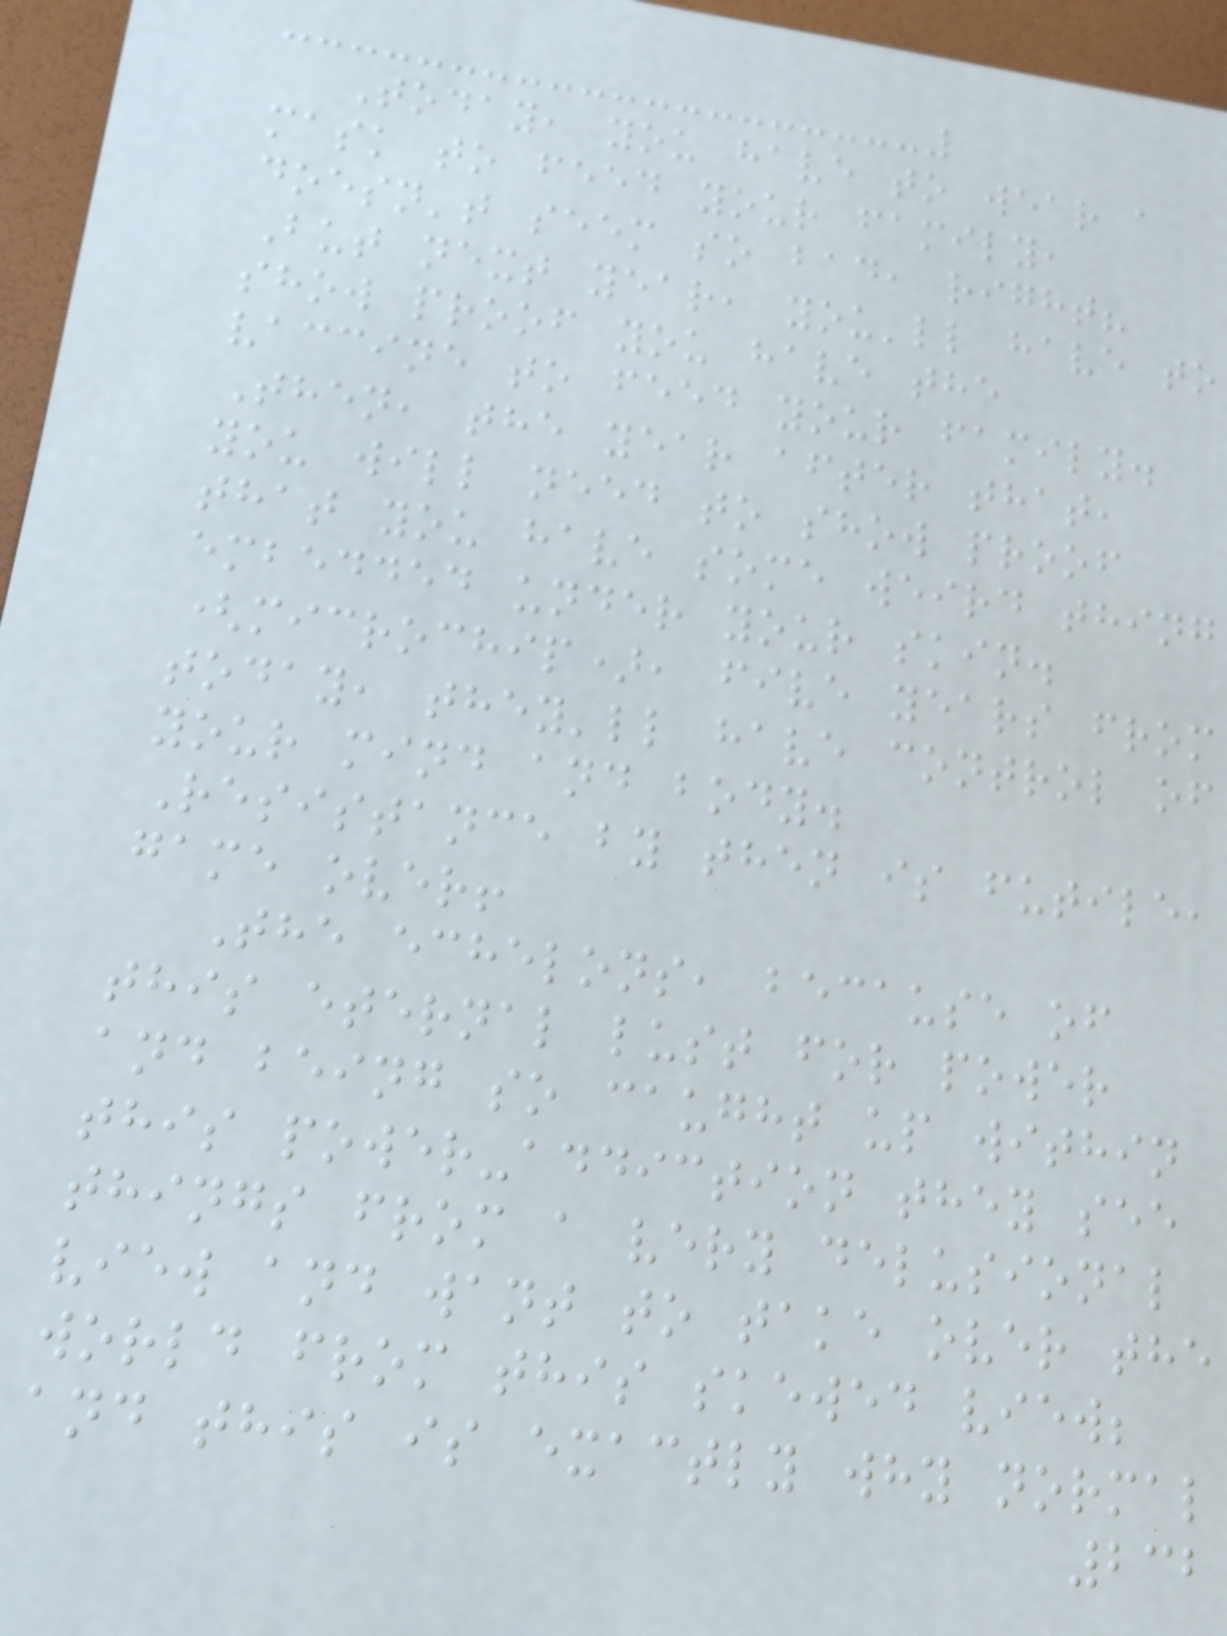Today, you have to wear a
mask to feed your family,
doesn't seem so bad, right?
But next year, you'll have to
show proof you have the
vaccine to feed your family.
Then, the year after that,
you will need to show proof
that you have some weird thing
embedded under your skin.
(microchip), five years from
today, they'll have control of
your mind and body.
Resistance by then is futile,
game over!
The echelons, because of
this eternal lust for power
and being so caught up within
this power-addiction they see
things from a very delusional
view and want to take over the
world from this skewed view;
and this is exactly why normal
232
